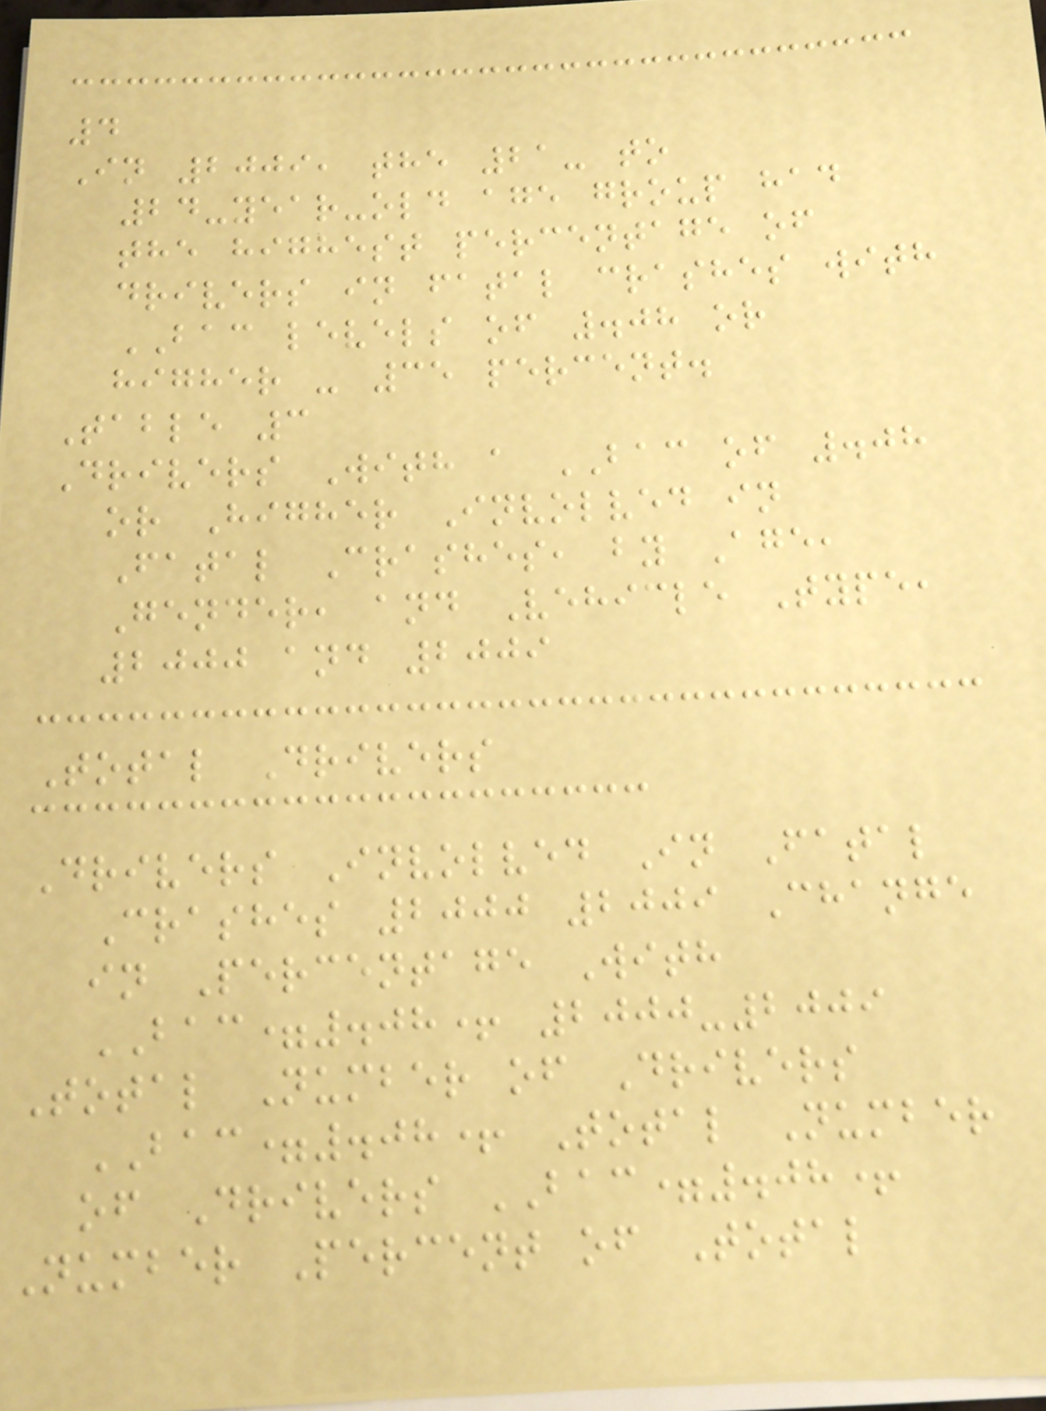4
In 2009, the 21- to
24-year-old age group had
the highest percentage of
drivers in fatal crashes with
BAC levels of .08 or
higher - 35 percent.
Table 3
Drivers With a BAC of .08
or Higher Involved in
Fatal Crashes, by Age,
Gender, and Vehicle Type,
2000 and 2009
Total Drivers
Drivers Involved In Fatal
Crashes 2000 2009 Change
in Percentage With
BAC=.08+ 2000-2009
Total Number of Drivers
BAC=.08+ Total Number
of Drivers BAC=.08+
Number Percent of Total
